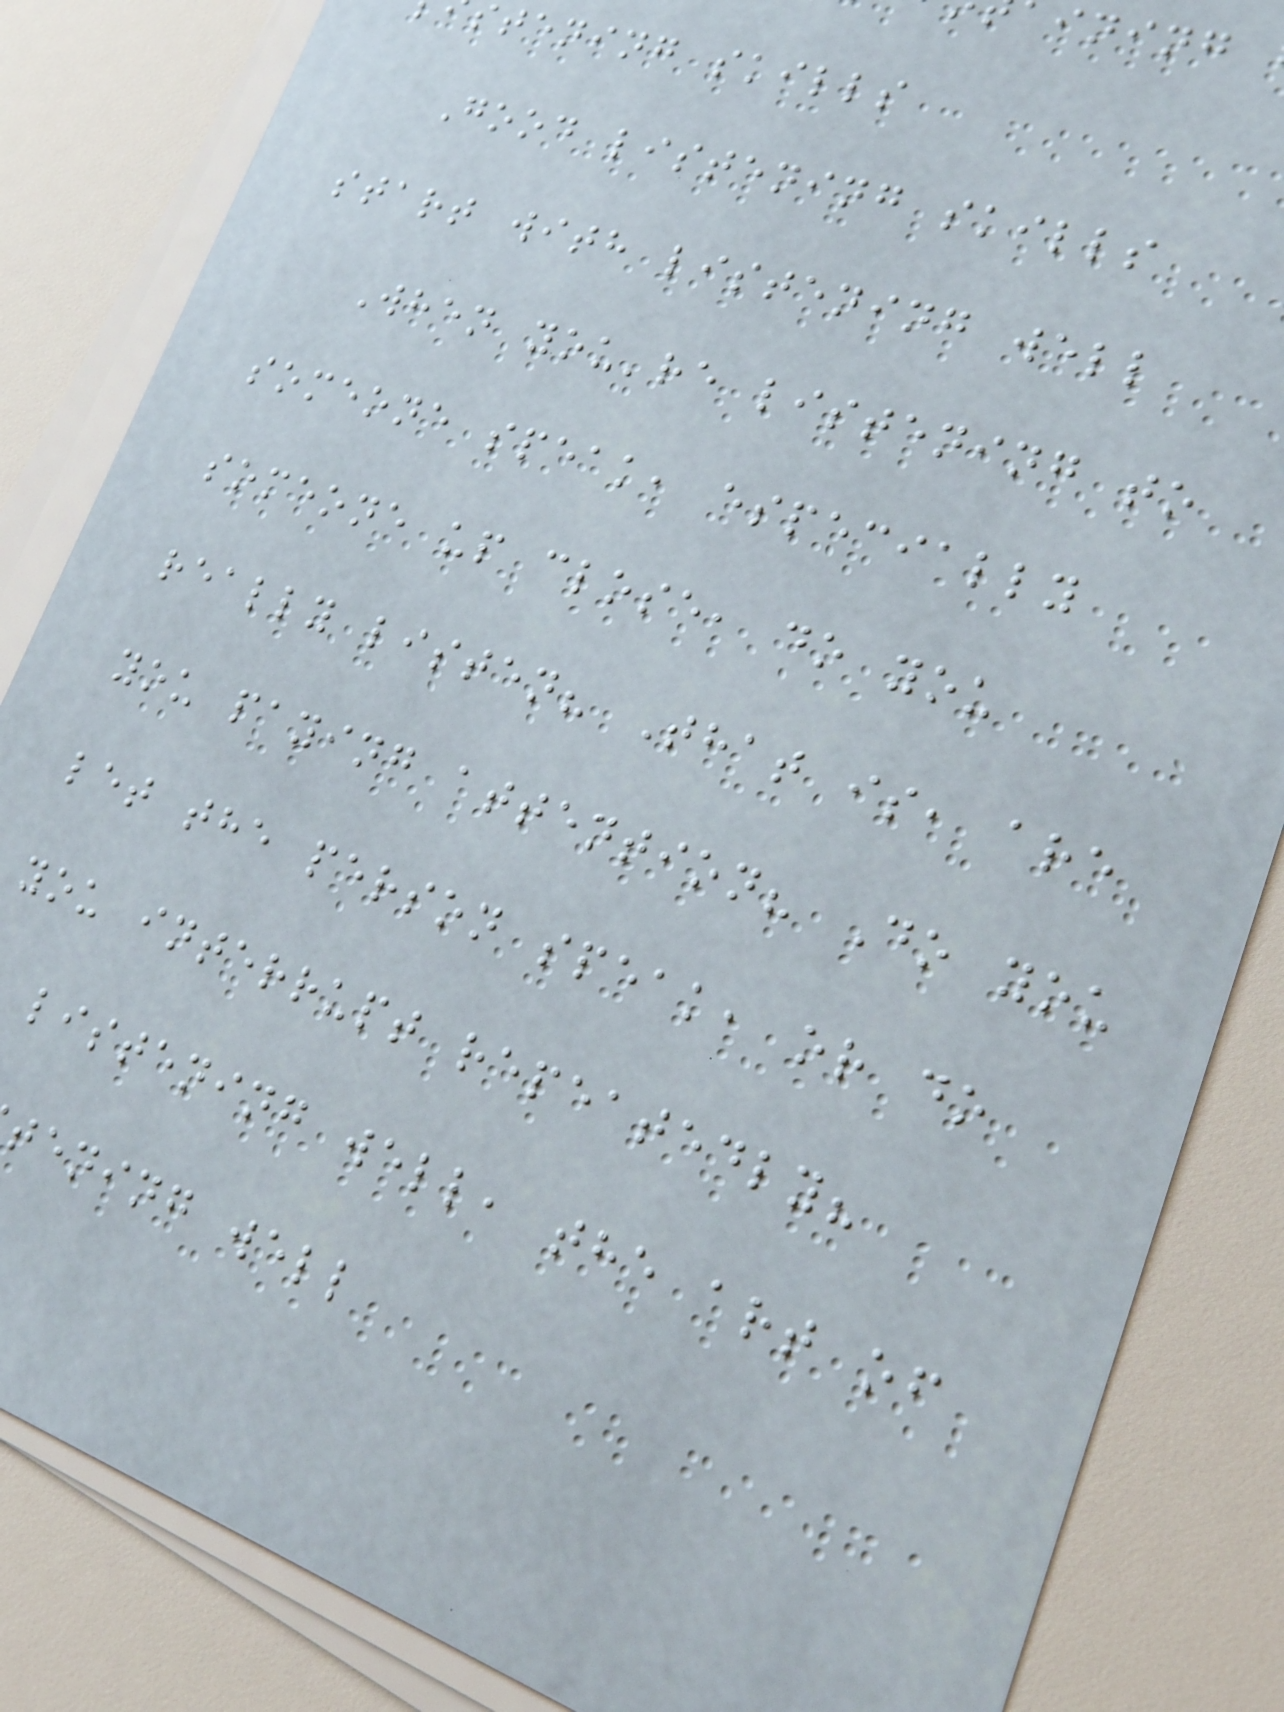tening skills
Good listening skills
start with listening well
When you're listening to
someone speak, especially
someone up close, do you
really listen? That is, are
you paying attention? Do you
let the person speak, or do
you interrupt repeatedly?
listening well, the art of
tening well
